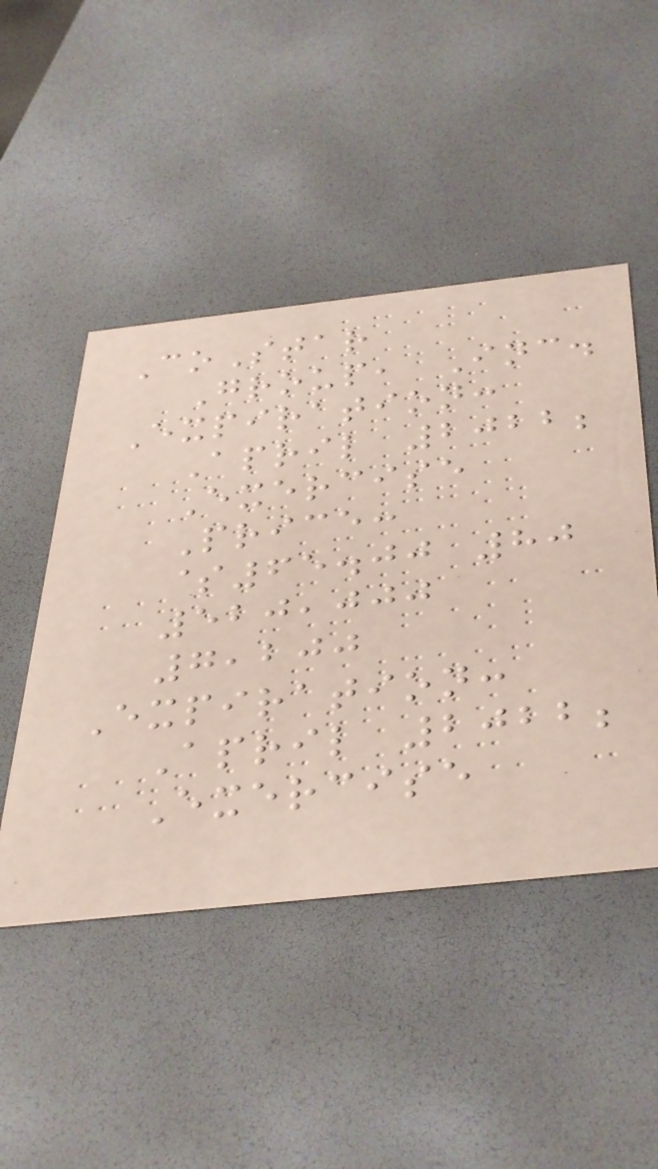CoStar
Group, Inc.
Expiration:
April 2022;
Exercise
Price:
$65.00 80
520,000
7,200
Expiration:
April 2022;
Exercise
